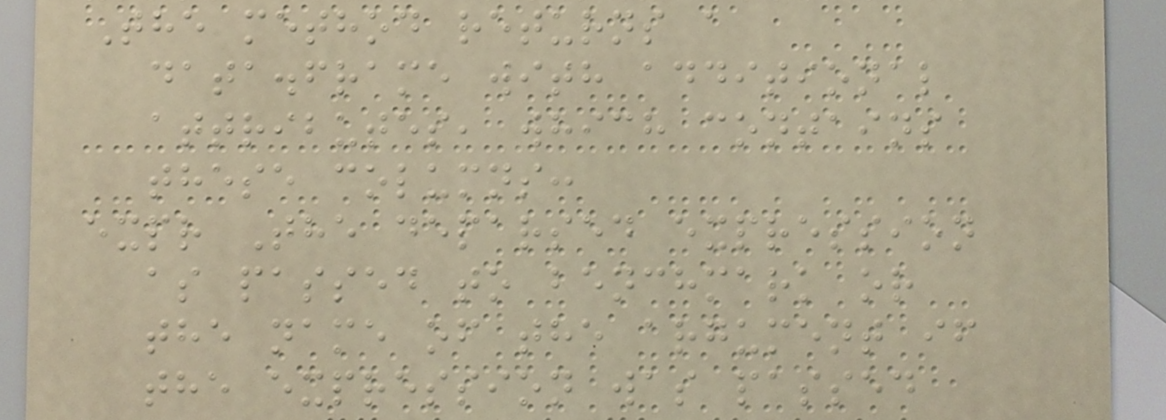The method returns a
data.frame with additional
attributes, which contains
these columns:
expr The deparsed expression
as passed to benchmark or
the name of the argument if
the expression was passed
